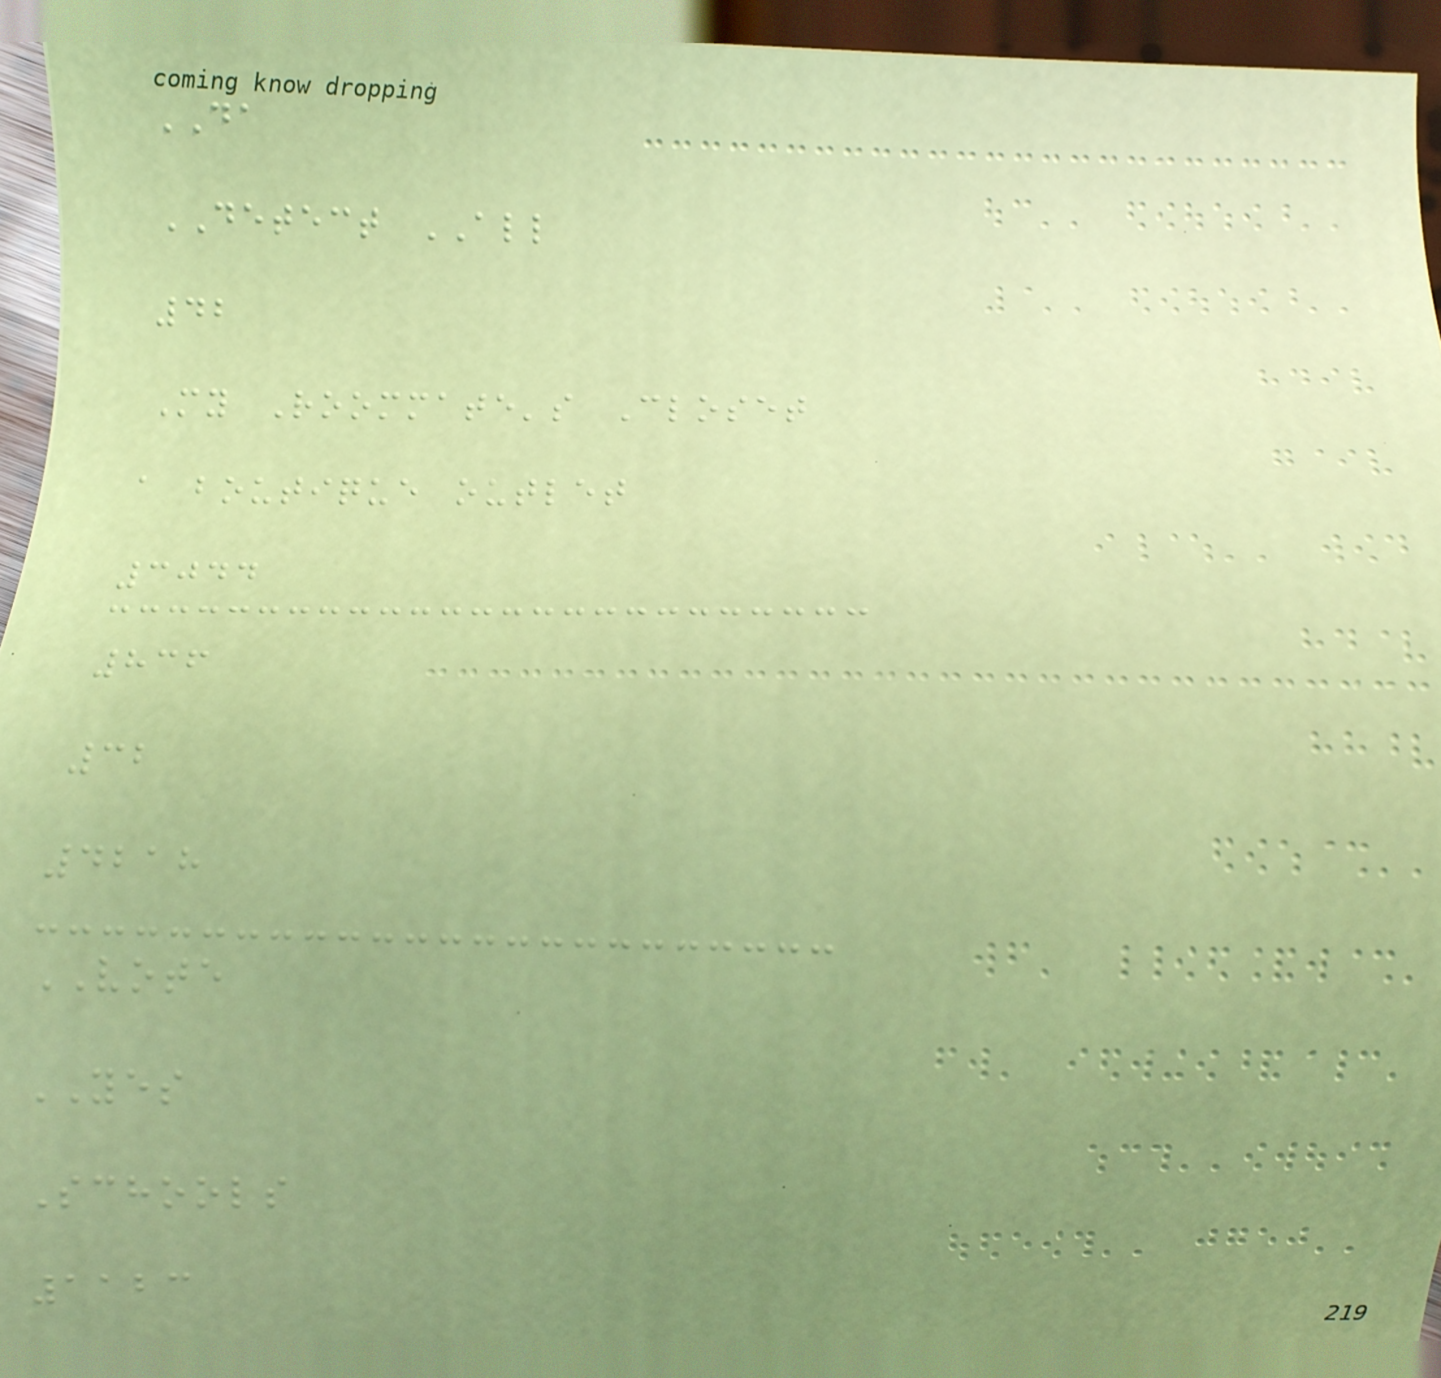DA
DETECT ALL
42
My Roommate's Closet
a boutique outlet
3044
836
32
4218
VOTE
YES
Schools
1123
